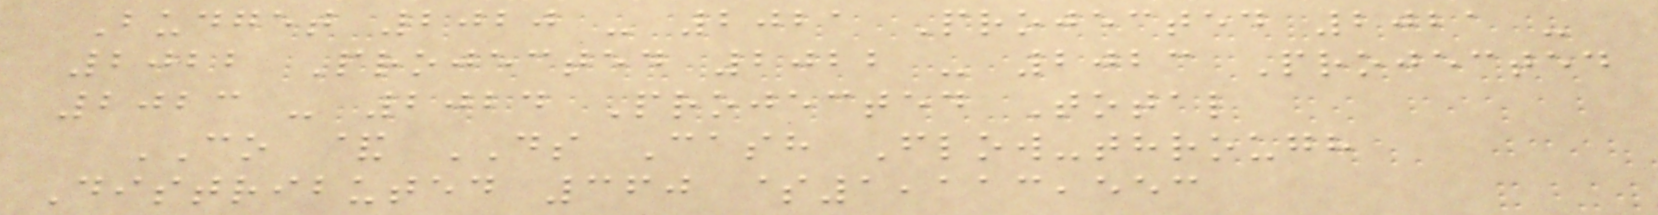Budget 2020 - 2021 Projected 2021 -
2022 Projected 2022 - 2023 Projected
2023 - 2024 Projected Total
CO & DS Cash Flow-through
Distributed 360 $1,113,553
